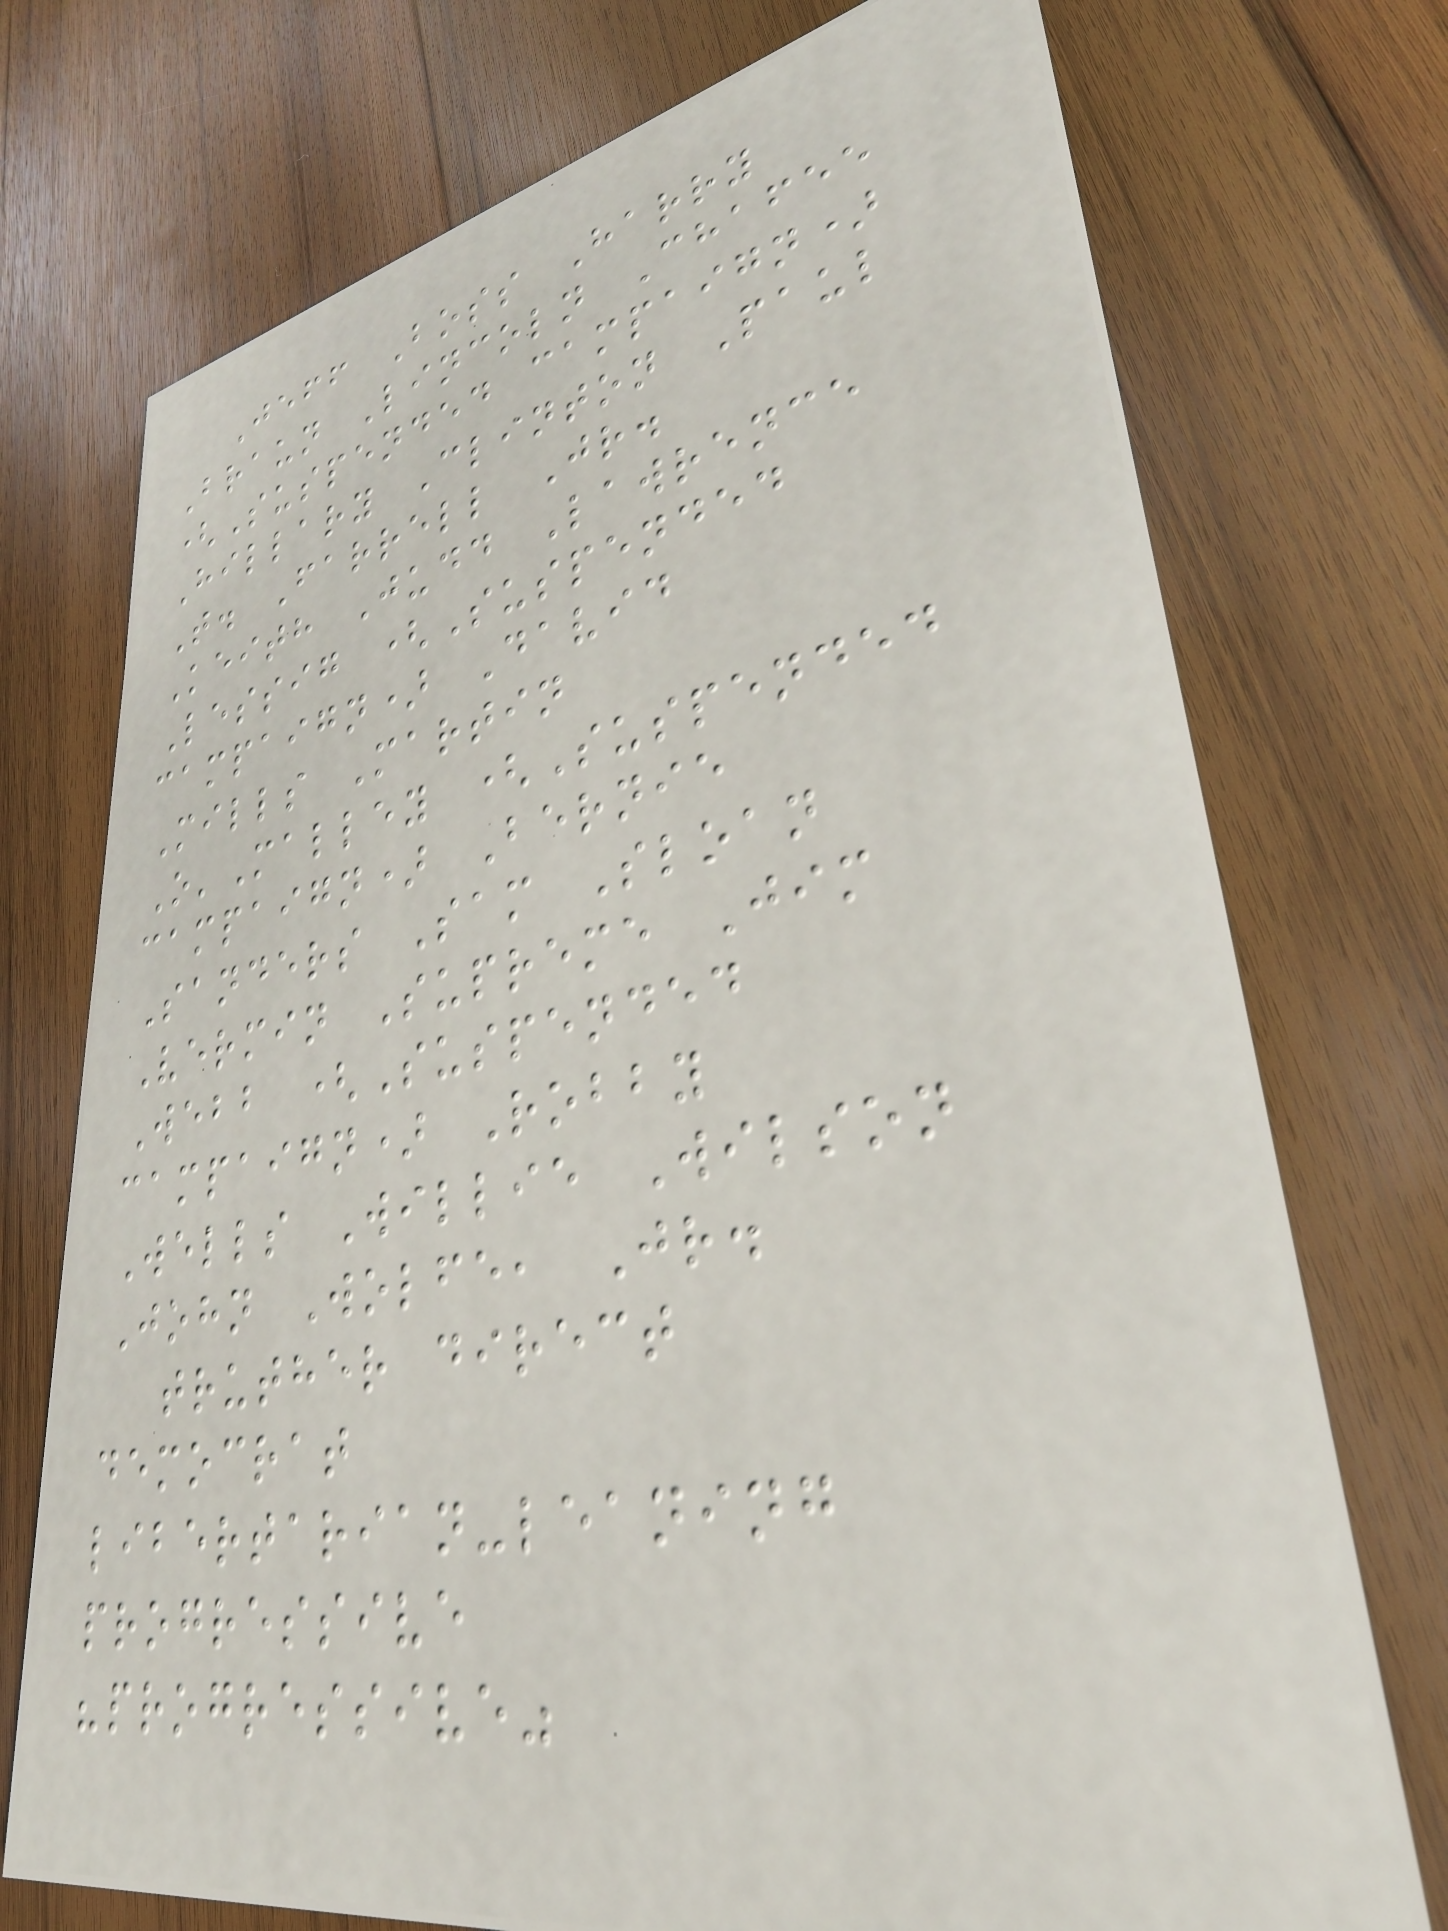Jeff Boss Harry
Braun Lincoln Chafee
(Suspended campaign)
Hillary Clinton Paul
T. Farrell Jr.
Keith Judd Lawrence
Lessig (Suspended
campaign) David
Mills Martin
O'Malley (Suspended
campaign) Bernie
Sanders Sam Sloan
Vermin Supreme Jim
Webb (Suspended
campaign) Robby
Wells Willie Wilson
John Wolfe, Jr.
truther direct
democrat
libertarian-leaning
progressive
"progressive"
